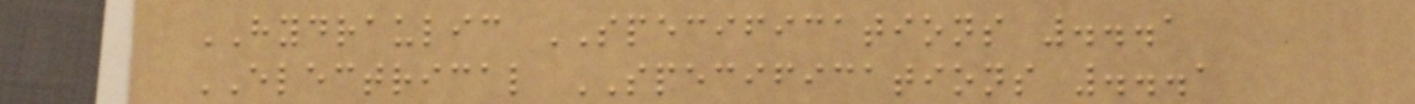HYDRAULIC SPECIFICATIONS ...1
ELECTRICAL SPECIFICATIONS ...1
